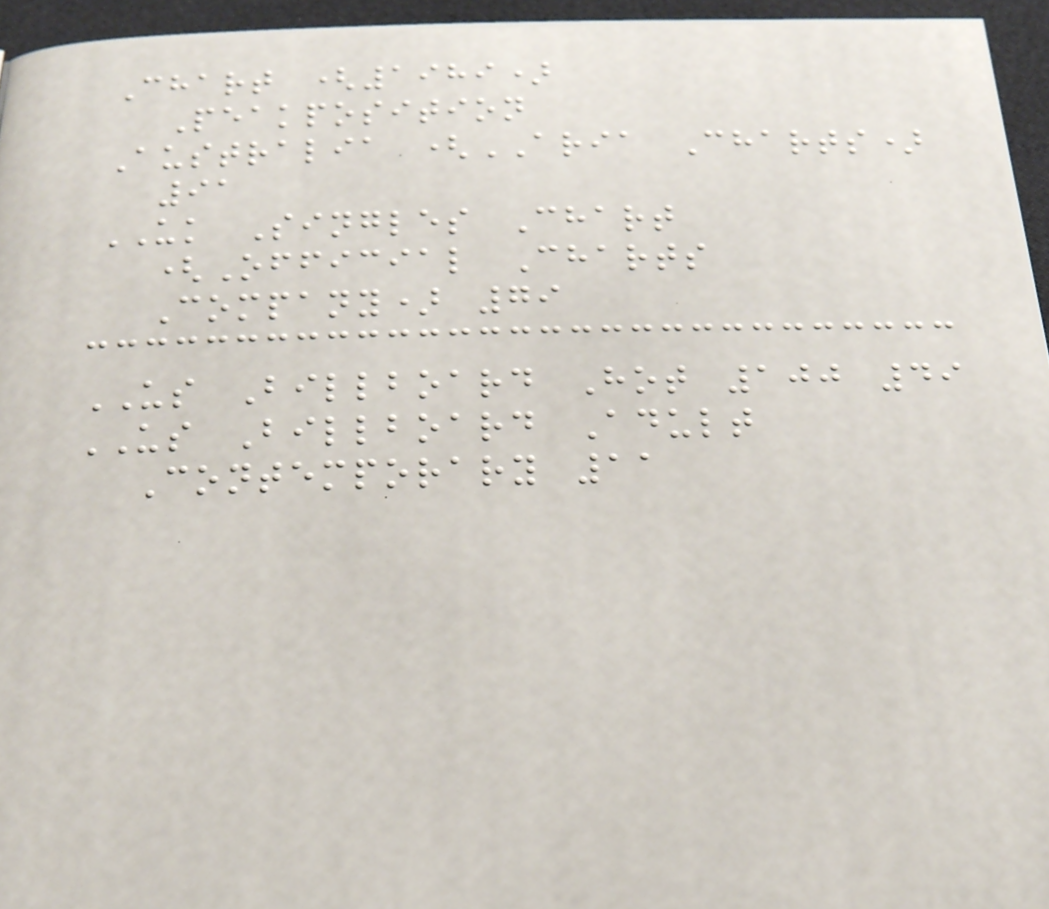Chart (1989)
Peakposition
Australia (ARIA Charts)
91
UK Singles Chart
(Official Charts
Company) 79
US Billboard Hot 100 49
US Billboard Adult
Contemporary 11
